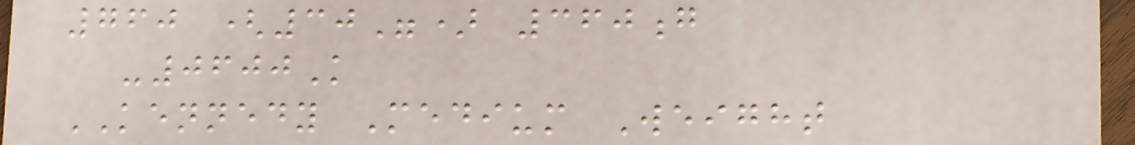760 (30") 360g
-0600K
KENNEDY Medium Weight
